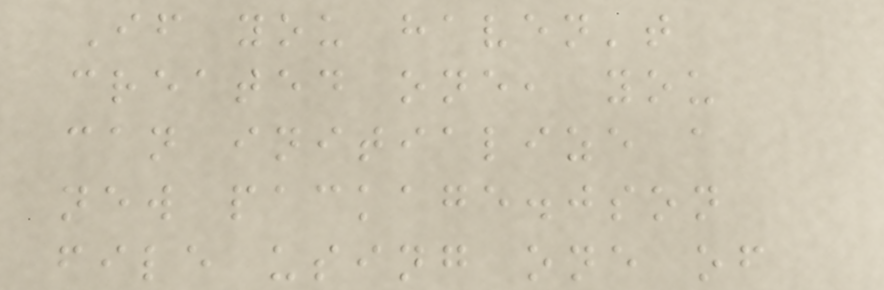If you haven't
created one, you
can initialize a
new package.json
file using one of
